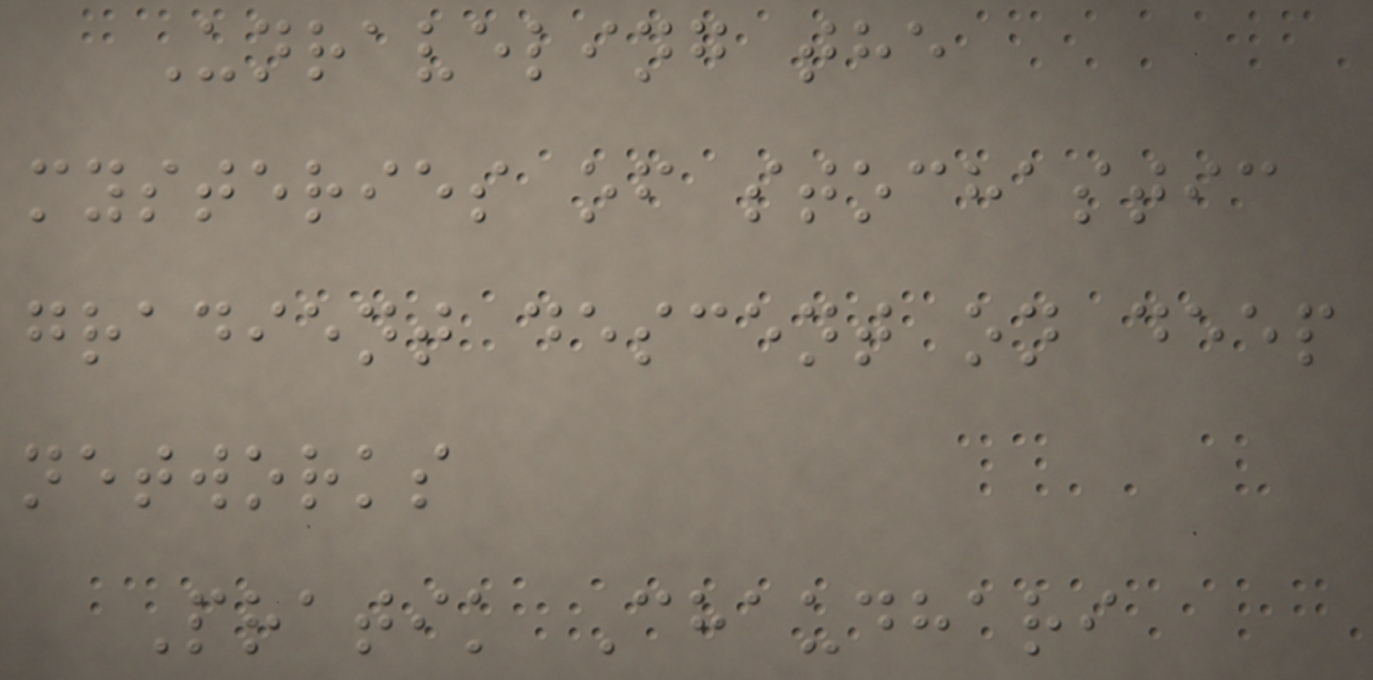Unraveling the
mysteries of stochastic
gradient descent on deep
networks
Pratik Chaudhari
